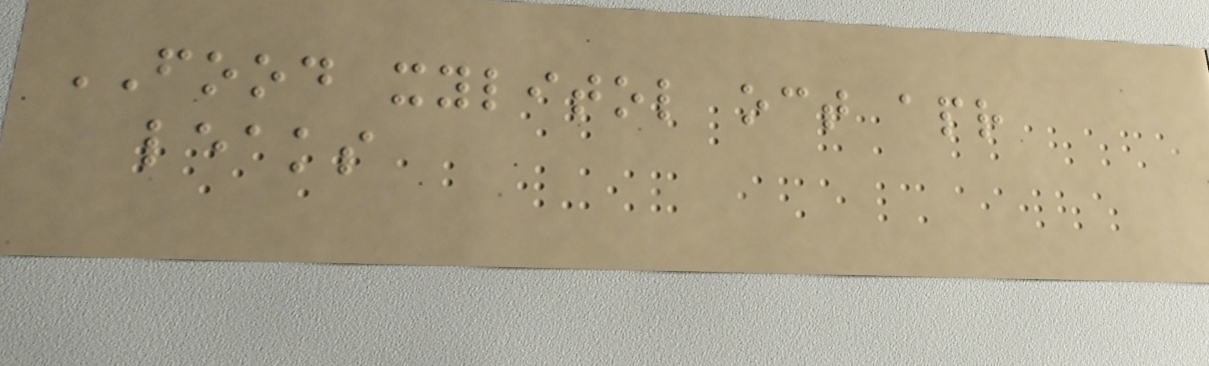FOOD xylitol oct apr
leaks
